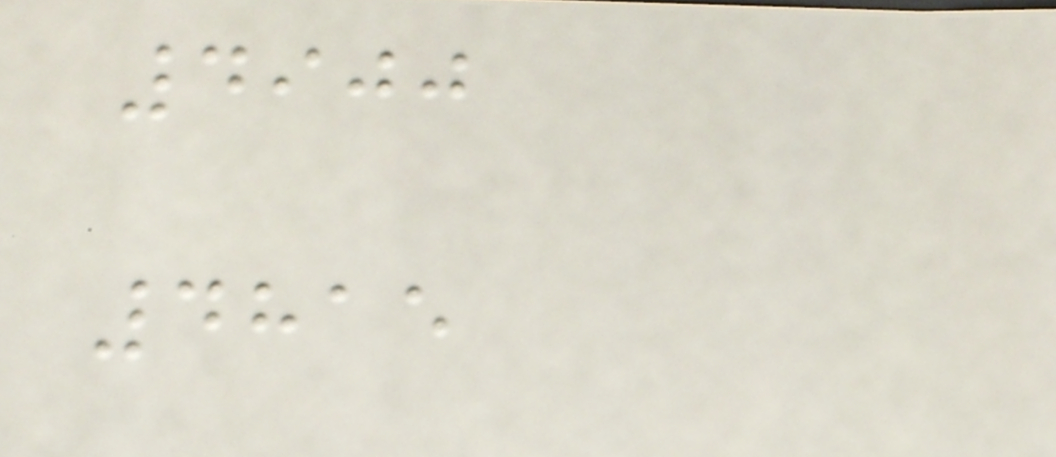4900
4815
